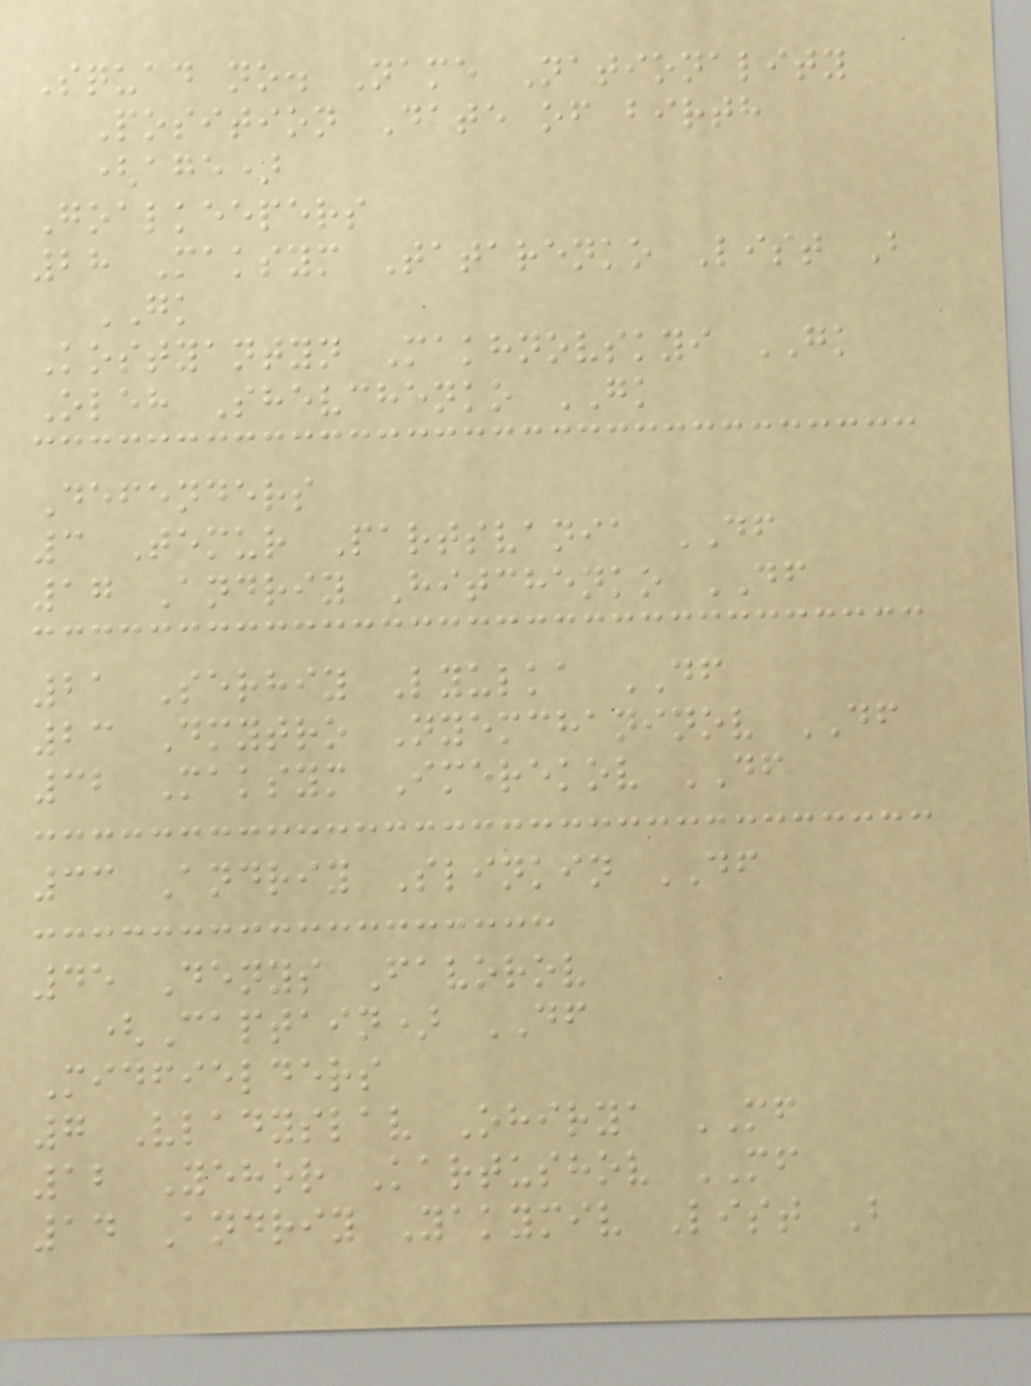Squad no. Name Nationality
Position Date of birth
(age)
Goalkeepers
28 Maksym Tatarenko List B
GK
Kostyantyn Makhnovskyi GK
Oleh Shevchenko GK
Defenders
3 Temur Partsvania DF
17 Andriy Hitchenko DF
21 Serhiy Lyulka DF
23 Dmytro Nyemchaninov DF
32 Maksym Imerekov DF
33 Andriy Slinkin DF
45 Denys Favorov
(Captain) DF
Midfielders
7 Vladyslav Ohirya MF
12 Yehor Kartushov MF
14 Andriy Yakymiv List B
